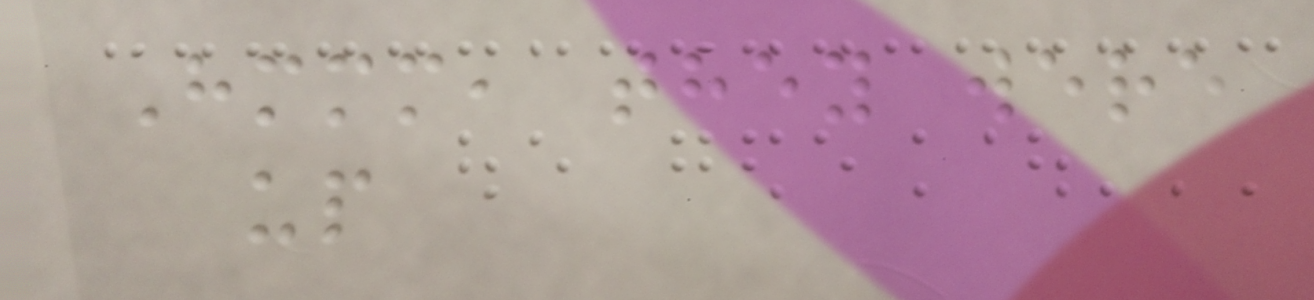Hmmm, they were
up
